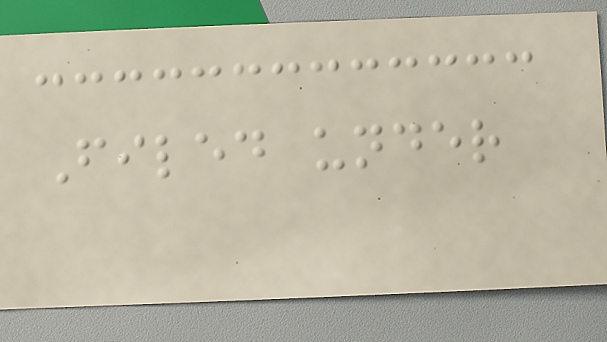Filed under
